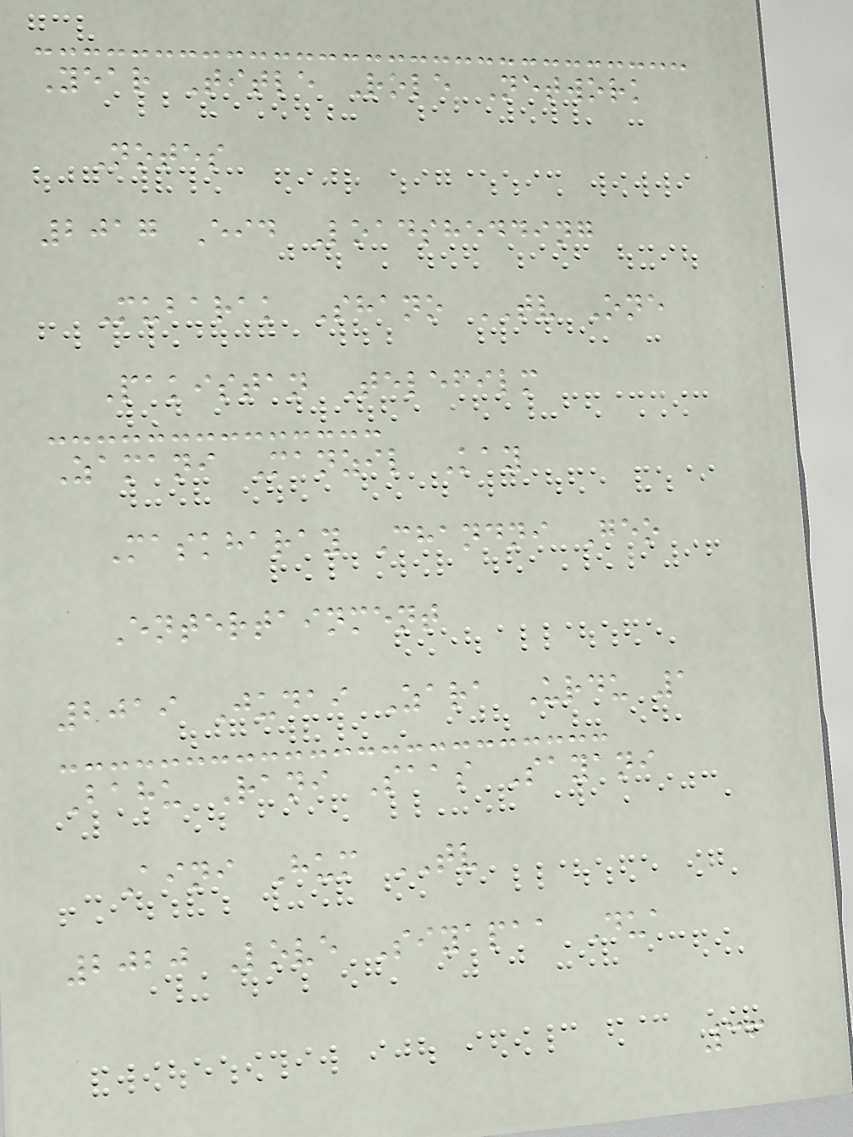Year Title Role Network
Notes
2017 Eid Loadshedding
Mubarak Shano TV One
Pakistan Telefilm
Zamani Manzil Kay
Maskharay Chandni Geo
Entertainment
2019 Judai Zara Urdu 1
Bahu Rani Saas Sayani
Aini Hum TV
2020 Love Siyapaa Dua
36
